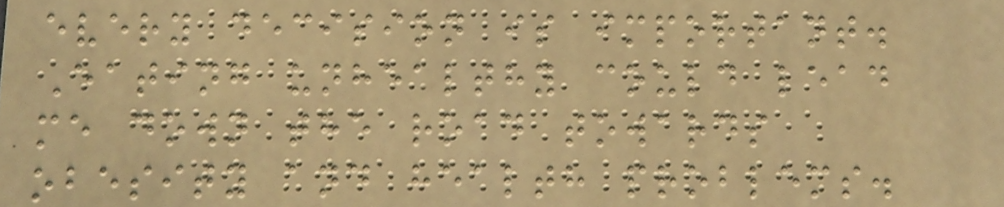every decision is important.
Eating unhealthy could lead
me down the road towards
obesity and health problems.
